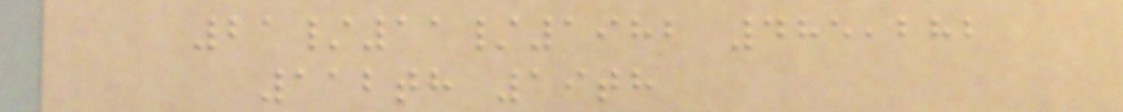21/11/1982 485,282
112th 19th
